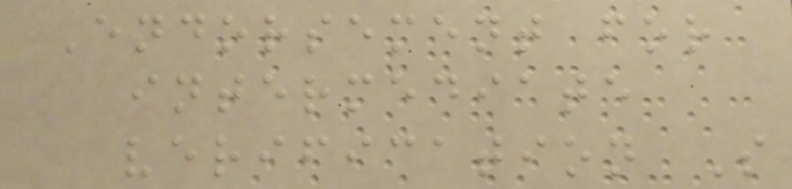Endorsement for
intermediate
verification S
